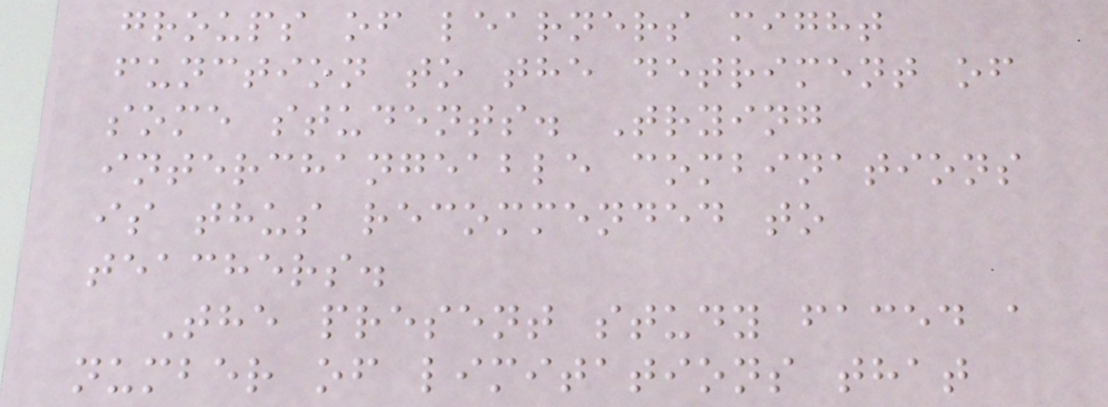groups of learners might
function to the detriment of
some students. Trying
interchangeable combinations
is thus recommended to
teachers.
The present study faced a
number of limitations that
